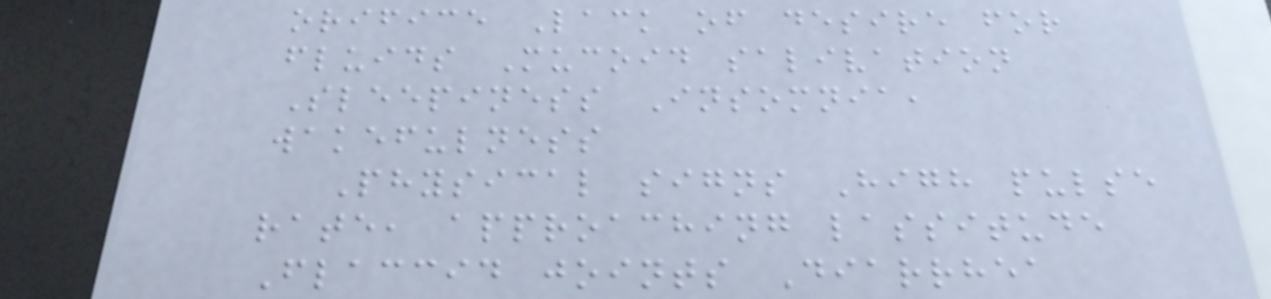orifice Lack of desire for
fluids Mucoid salivation
Sleepiness Insomnia,
wakefulness
Physical signs High pulse
rate, approaching lassitude
Flaccid joints Diarrhea
